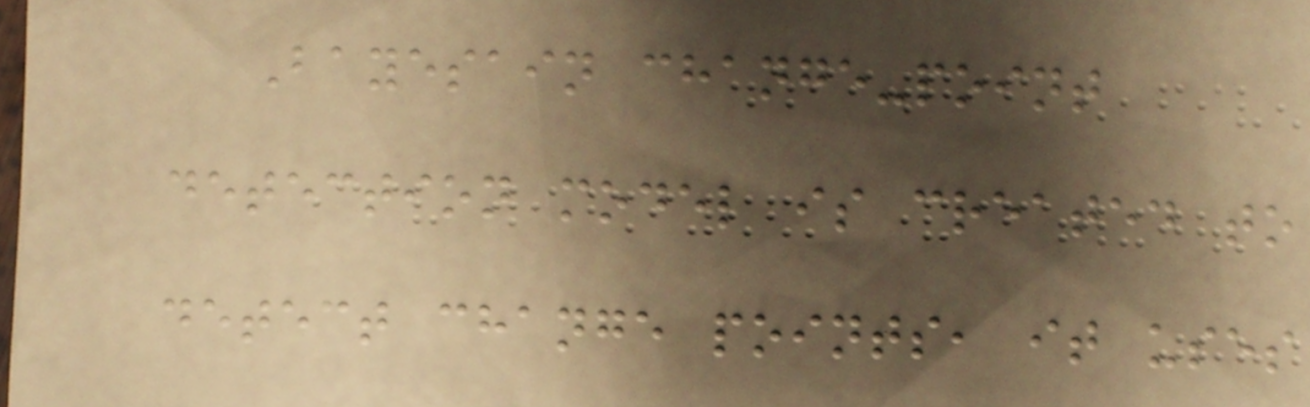Bayesain change-point
detection model is created to
detect change points, it uses
